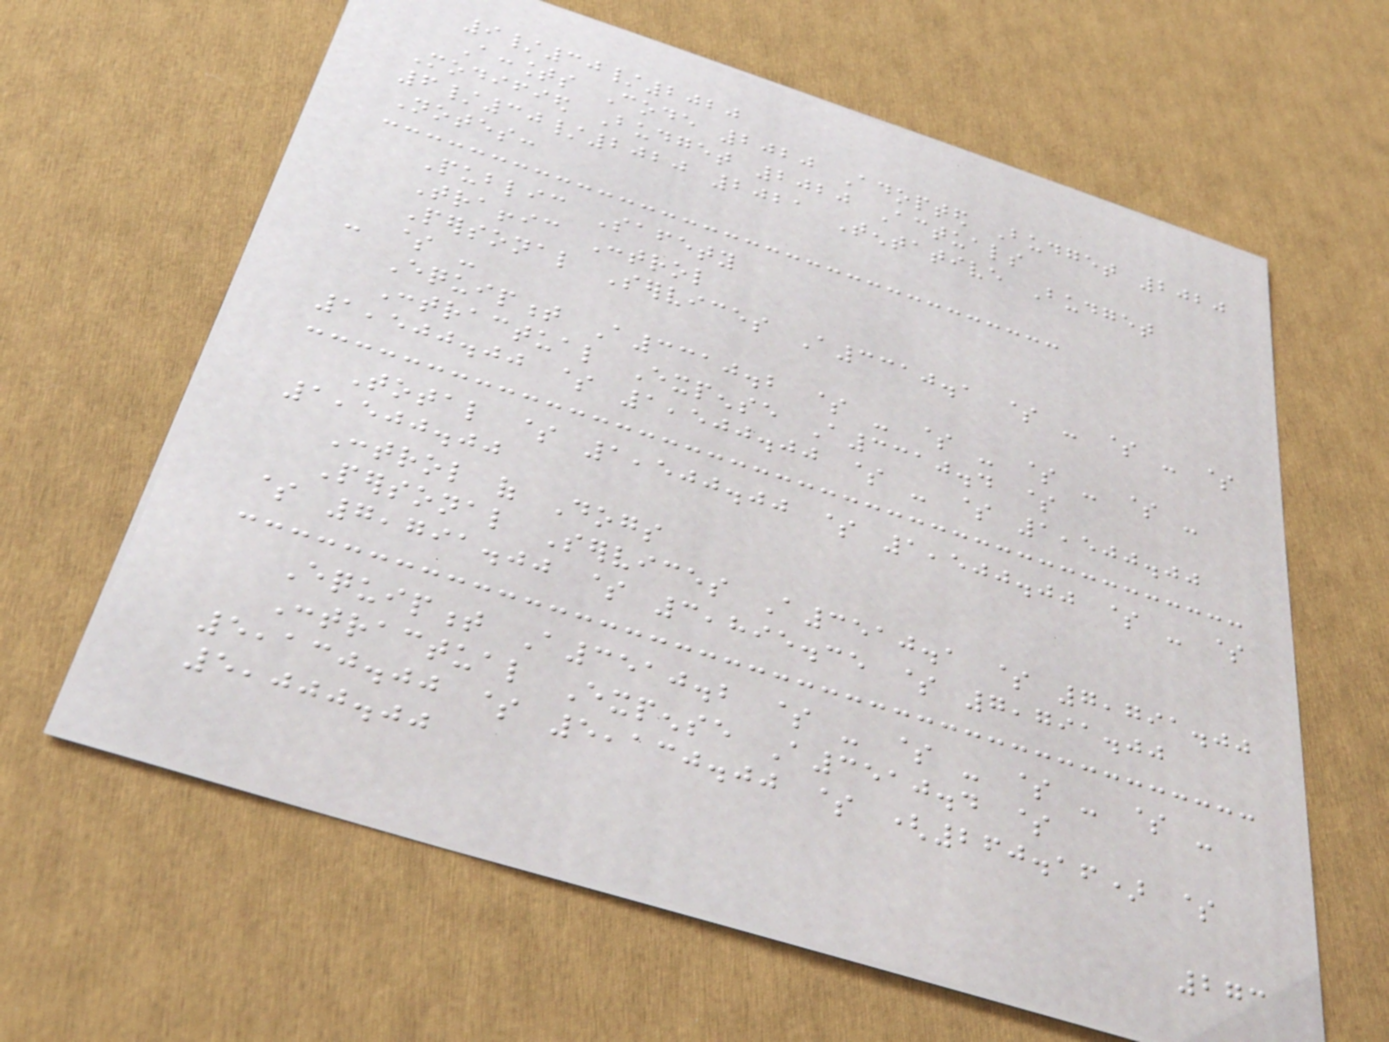9/30/2020
Accounts Code 2020 Adopted Budget 2020
Modified Budget 2020 Actuals
6/30/2020 2021 Tentative Budget
Notes:
Public Safety
Traffic Control
Personal Services A3310.1 $ - $ - $
- $ -
Equipment A3310.2 $ - $ - $ - $ -
Contractual Expense A3310.4 $
1,500.00 $ 1,500.00 $ - $ 1,500.00
Total $ 1,500.00 $ 1,500.00 $ - $
1,500.00
Control of Dogs
Personal Services A3510.1 $ 7,791.00
$ 7,791.00 $ 3,895.35 $ 7,791.00
Equipment A3510.2 $ - $ - $ - $ -
Contractual Expense A3510.4 $
5,130.00 $ 5,130.00 $ (260.16) $
5,000.00
273
